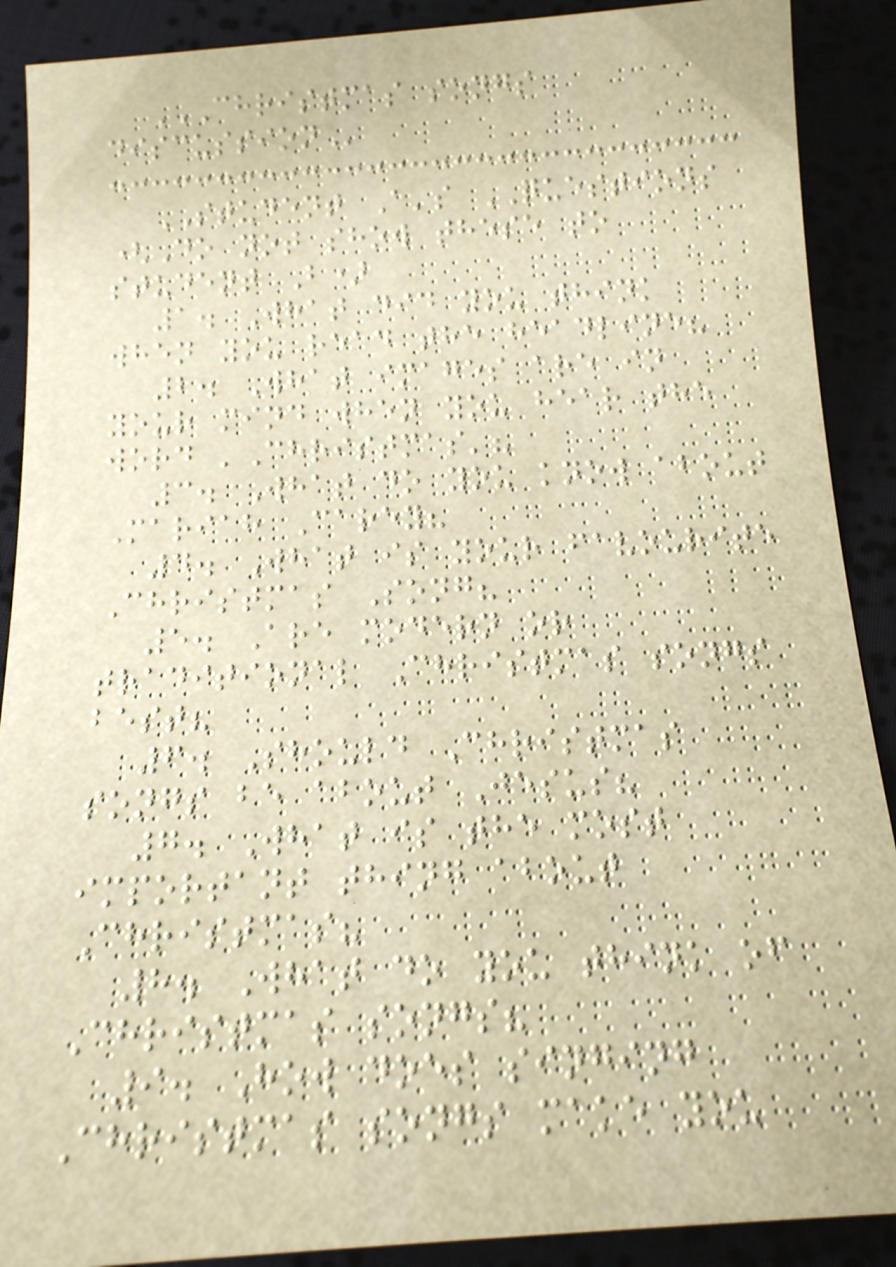CHRISTMAS SONGS
DISCUSSION
STUDENT A's QUESTIONS
(Do not show these to
student B)
1. What did you think
when you read the headline?
2. What images are in
your mind when you hear the
word 'Christmas'?
3. What do you know about
Mariah Carey?
4. What is your favourite
Christmas Song?
5. Are modern or
traditional Christmas songs
best?
6. Should Christmas
songs be about Jesus?
7. What is the most
important thing about
Christmas?
8. What do you think of
Christmas songs?
9. How does singing
Christmas songs make you
